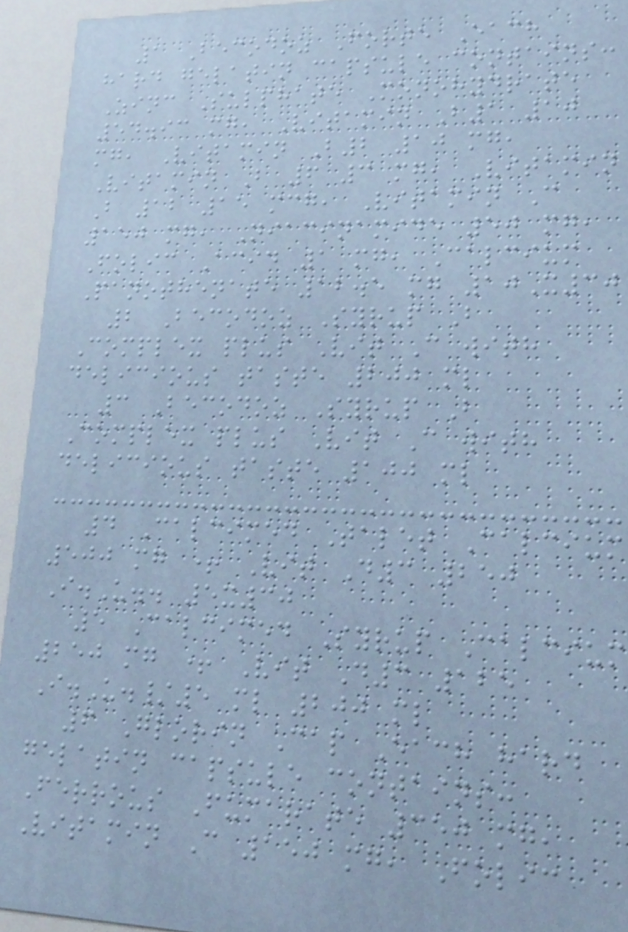1 Becodoz Forte Each
hard gelatin capsule contains:
Zinc Sulphate Monohydrate
54.93 mg, Vitamin B1 10
mg, Vitamin B2 10 mg,
Vitamin B 6 3 mg, Vitamin
B 12 15 mcg, Vitamin C
150 mg, Niacinamide 50 mg,
Folic Acid 1 mg, Calcium
Panothenate 12.5 mg 10X30
2 Becodoz Syrup B
Complex plus Vit C with
delicious taste 200 ml
3 Becodoz Syrup B
Complex plus Vit C with
delicious taste 100 ml
4 Calcimed Talet Calcium
500 mg + Vit D3 250
I.U.. 5x30
5 Calcimed Syrup Calcium
250 mg + Vit D3 125
I.U./5 ml 200 ml
6 Glorin Cap Each hard
gelatin capsule contains:
Ferrous Fumarate 350 mg,
Vitamin C 150 mg, Folic
